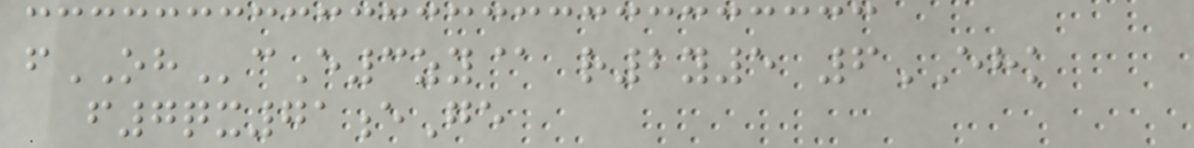fOHcE3zy@ r2y5 6EHK
f7qx71eGe
